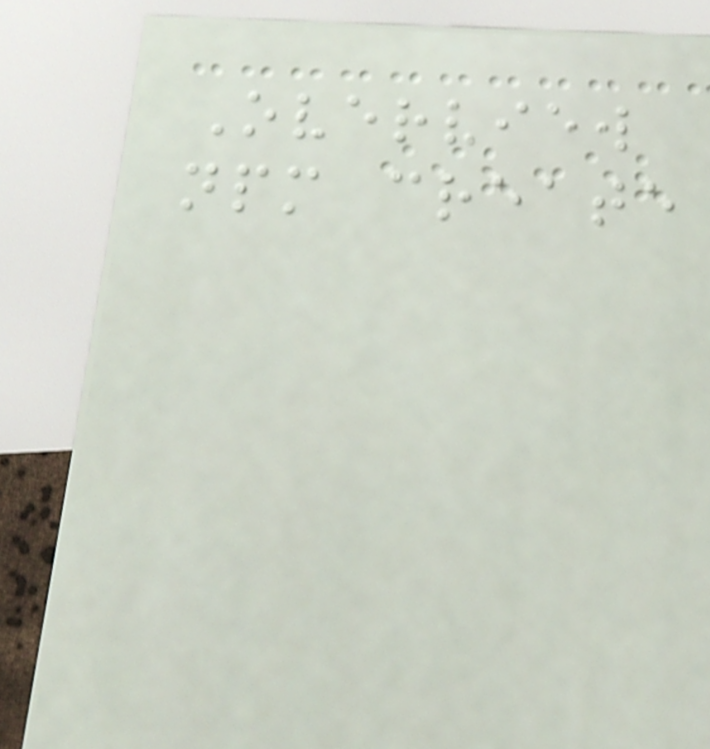Overview
npm create
